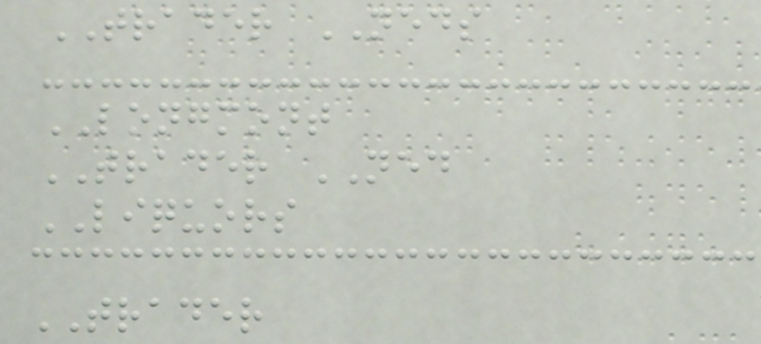TRADER NEDS
LONGMONT
TRADER NED
LIQUORS
TRADER
